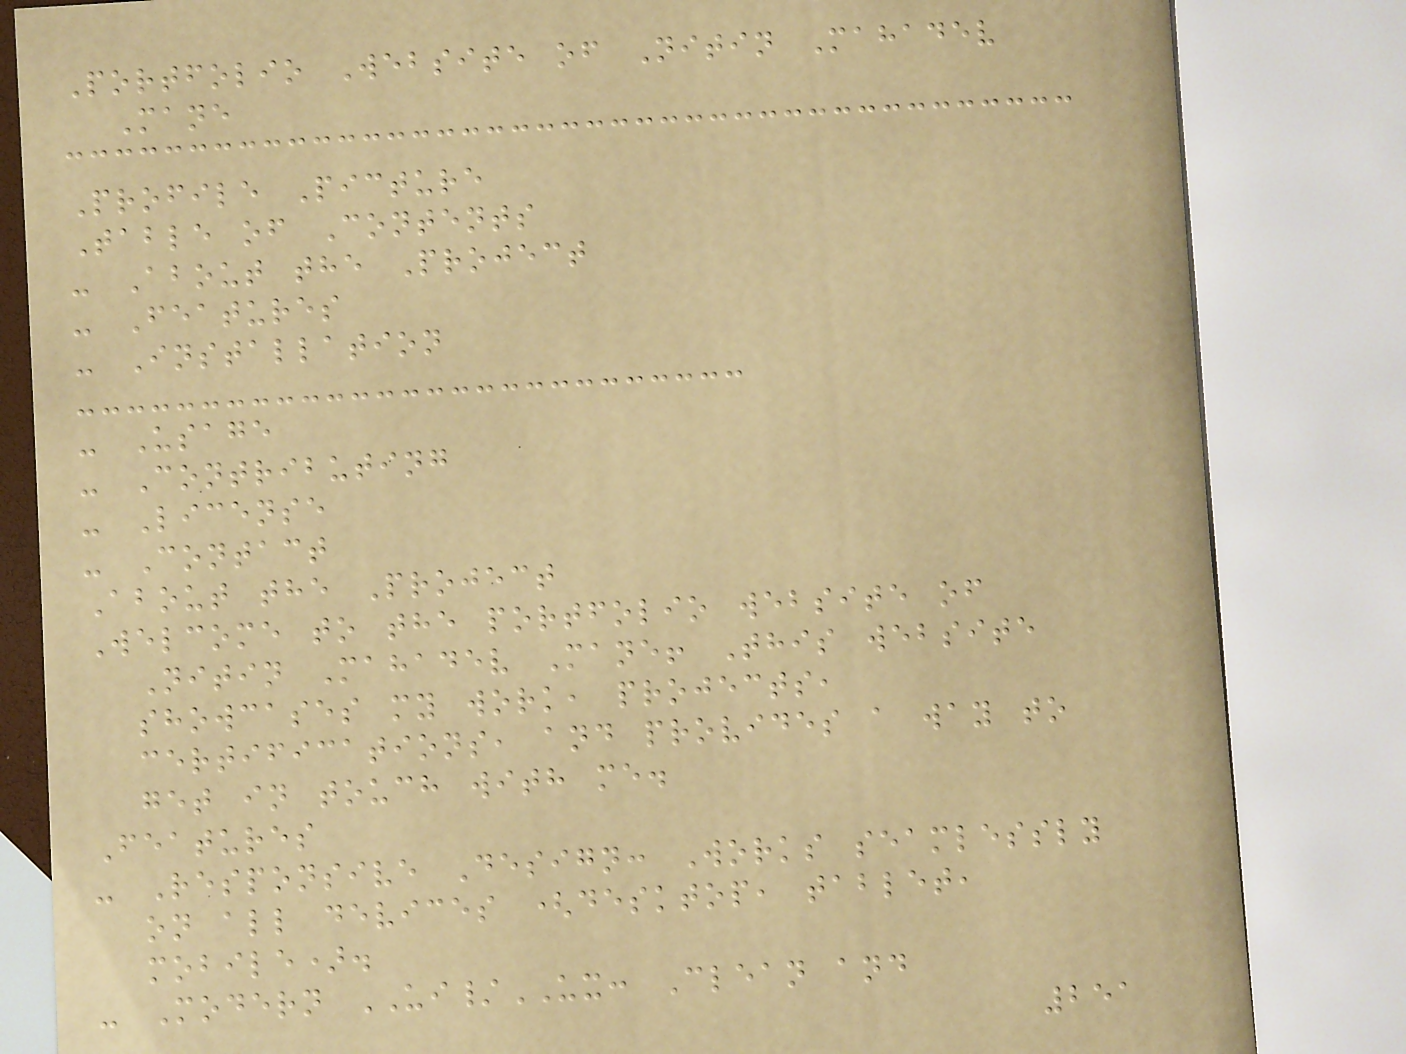Portfolio Website of Nitin Mahadev
Mane
Profile Picture
Table of Contents
- About the Project
- Features
- Installation
- Usage
- Contributing
- License
- Contact
About the Project
Welcome to the portfolio website of
Nitin Mahadev Mane! This website
showcases my work, projects,
certifications, and provides a way to
get in touch with me.
Features
- Responsive Design: Works seamlessly
on all devices (desktop, tablet,
mobile).
- Modern UI/UX: Clean and
251
